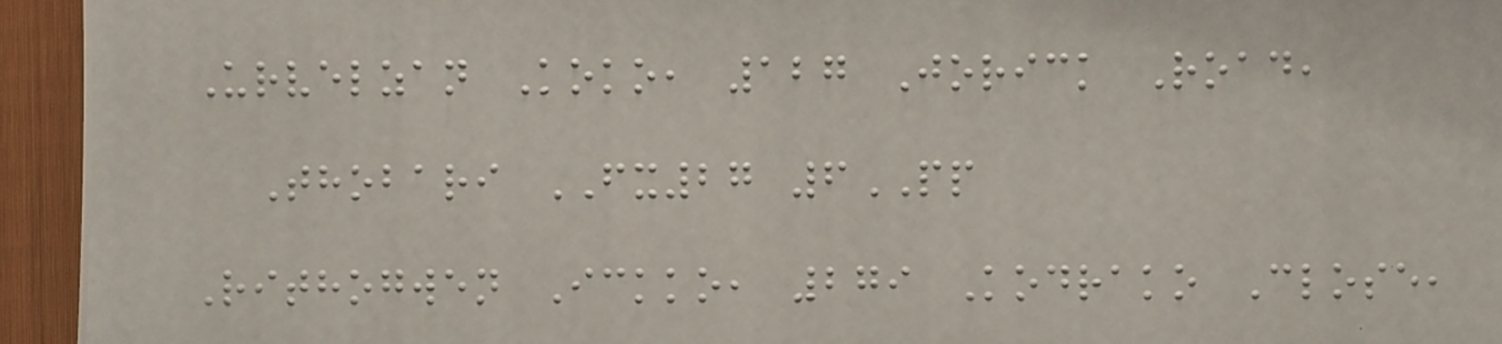Urvelzan Koko, 127 Jorick Road,
Thobari FX27 6PP
Rithogwen Ickko, 279 Kodrako Close,
